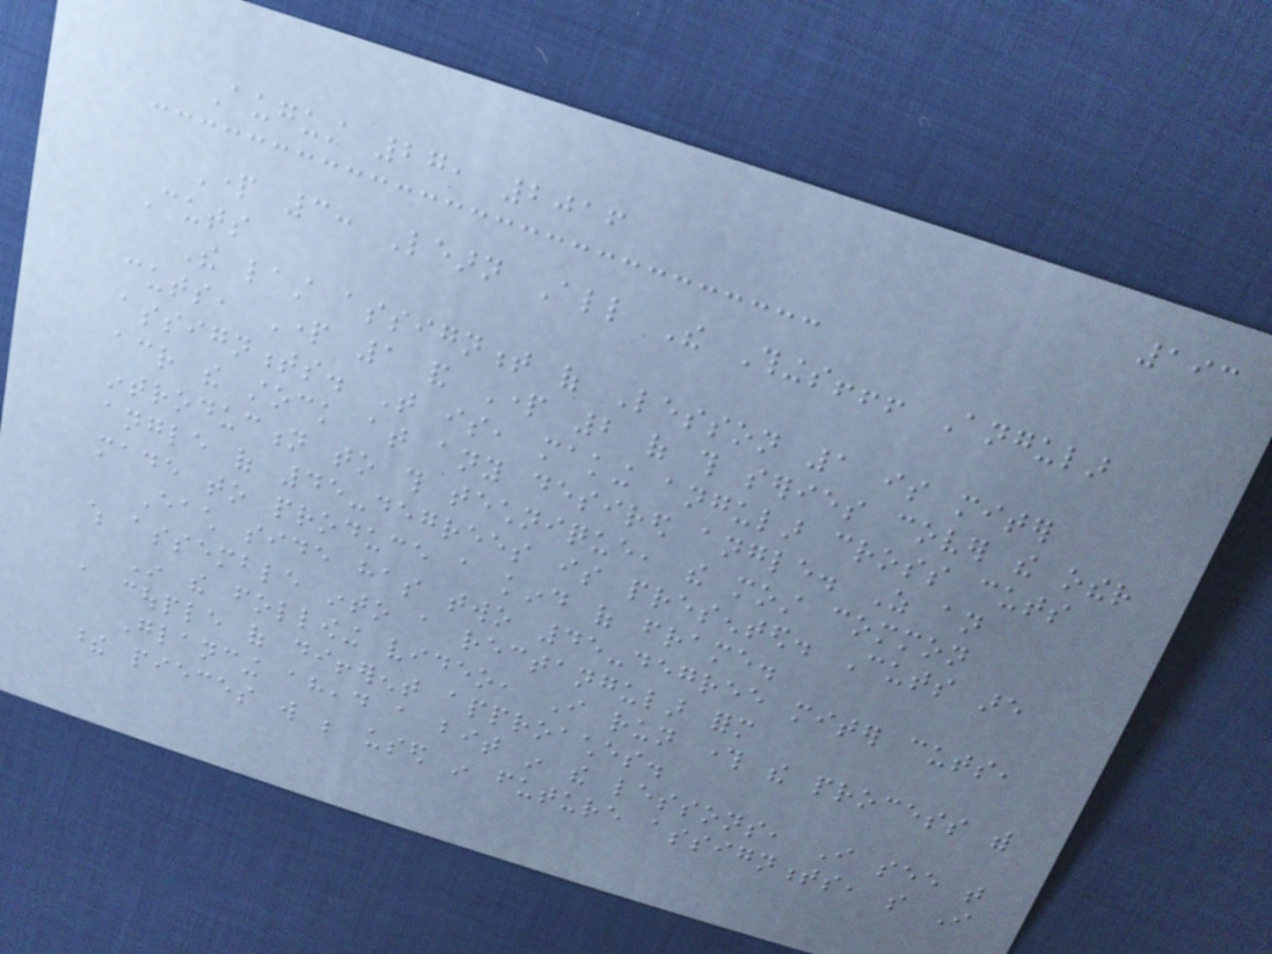193
August 27, 2016
Part 3: Learn All The Things!!! Angular
Cuts
The last assignment of Lesson 1 is miter
cuts, Part 1 and Part 2 of this series cover the other
assignments. That is, making angular cross cuts
across the stock at any desired angle. As an
introduction to this technique, the most common
angle of 45-degrees is presented. Cuts are
made to produce a kind of frame.
Each side has two 45-degree miter cuts,
which assemble into a rectangular form
In the following video, I run through the process with
a couple of different approaches.
Glancing ahead a bit in the lessons, I see that
these pieces will be used in future assignments, so I
